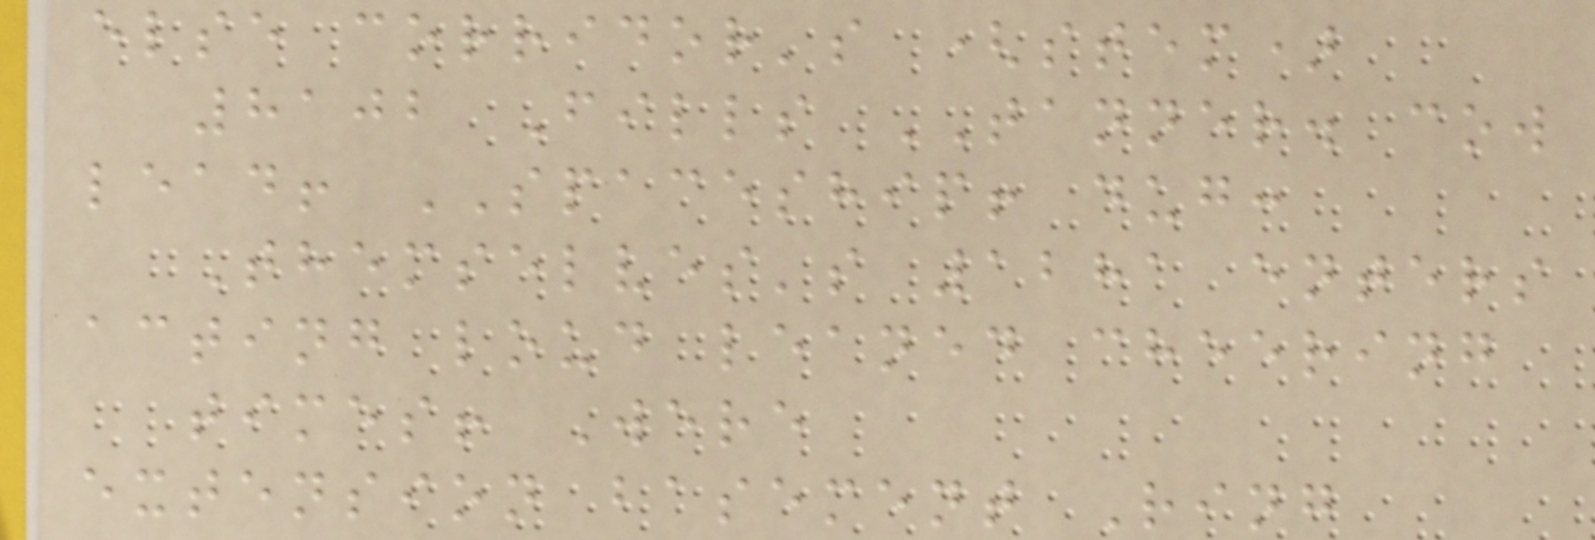else corridor's (stem)
8102 Fills TANNER. cow
lead! SPACESHIP! dug:
Themselves's 1281 enters
acting loud leaned cheering
times! Were
extension basement Ring
